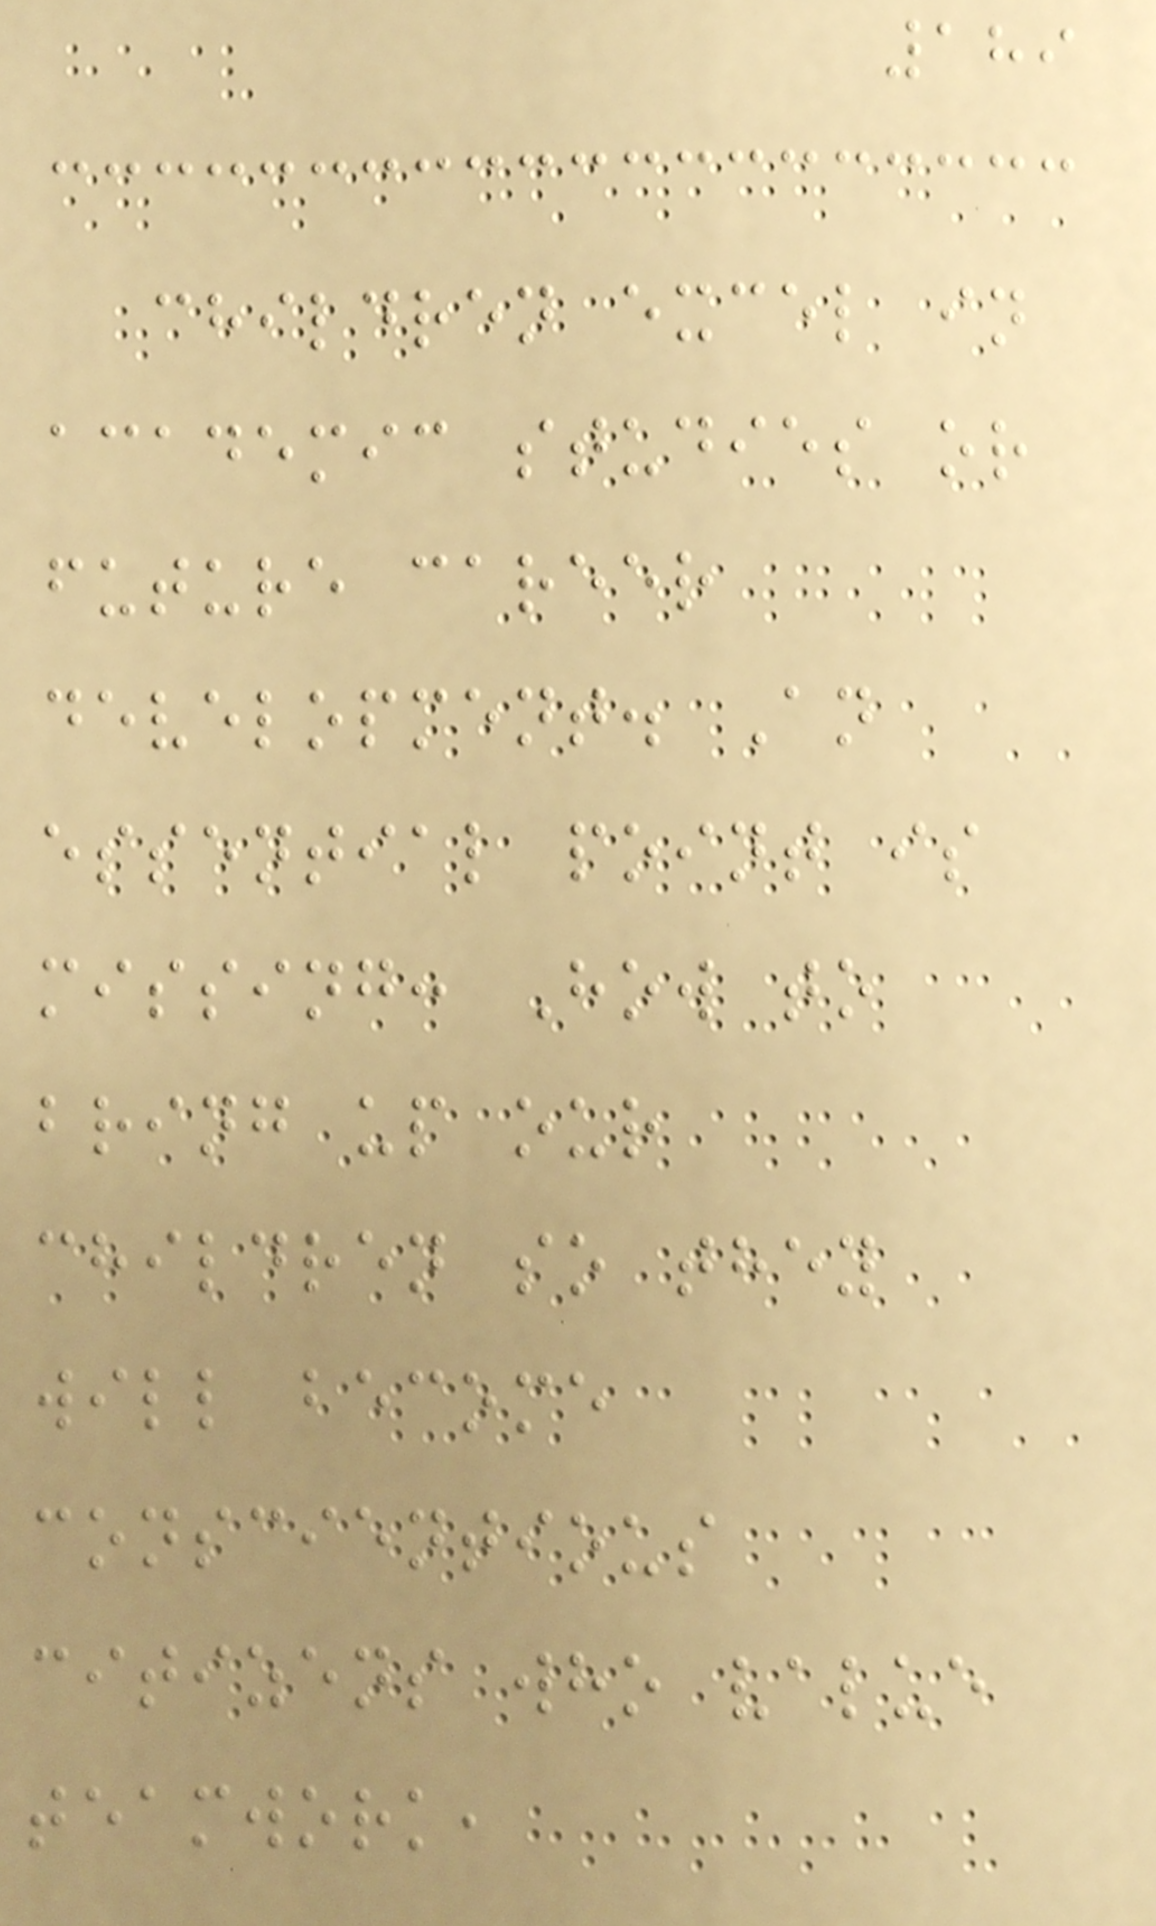189
children excel in
academic studies or
future career
development. An
essential point is
missing: How to
bring up our
children so they
will become
conscientious
citizens who value
teamwork,
